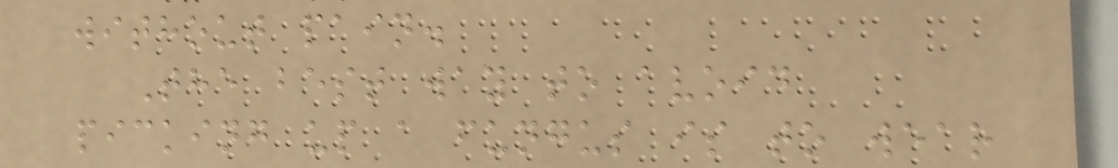without pain.
The best way to avoid
picking up a fungus is to wear
